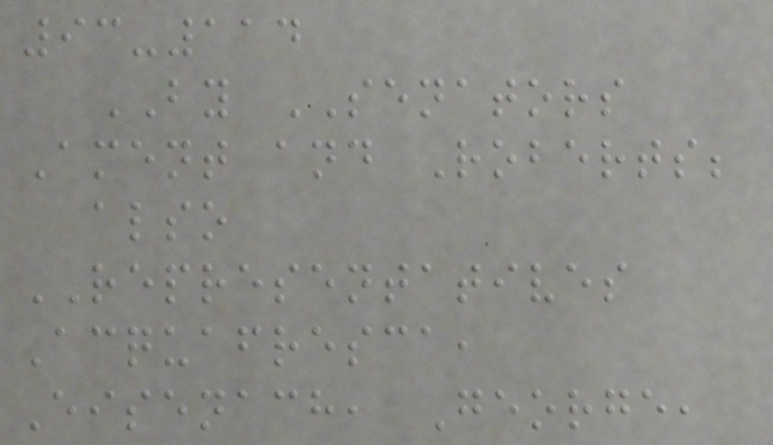93-114
BY SENATORS
Ament and Roberts;
also
REPRESENTATIVES
Acquafresca,
Eisenach, George,
